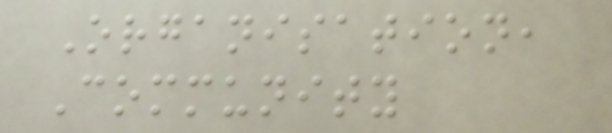Organisation,
Community
